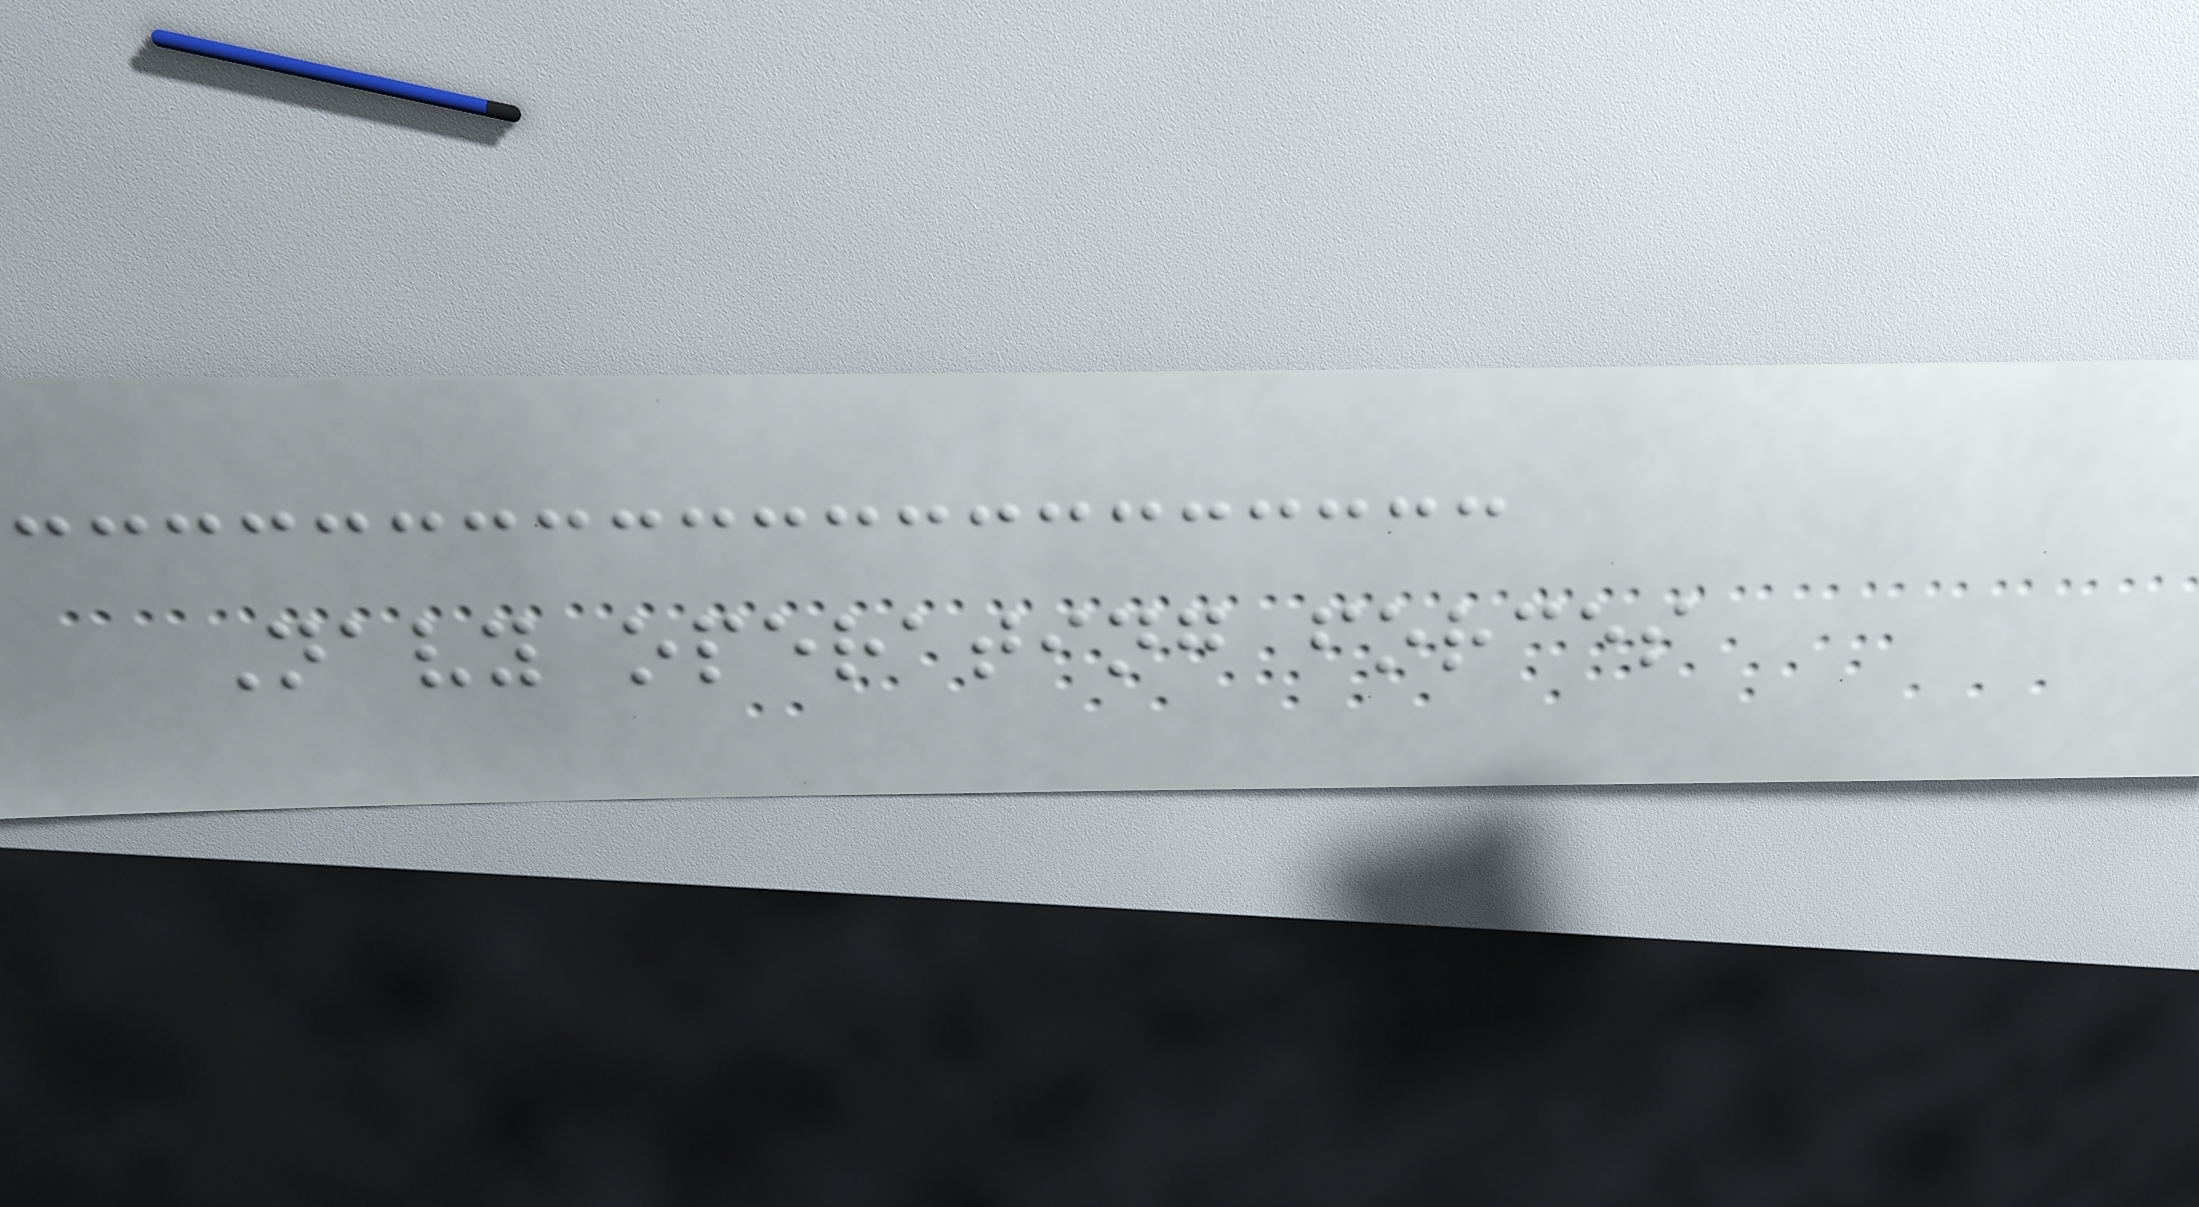Navy operating forces
